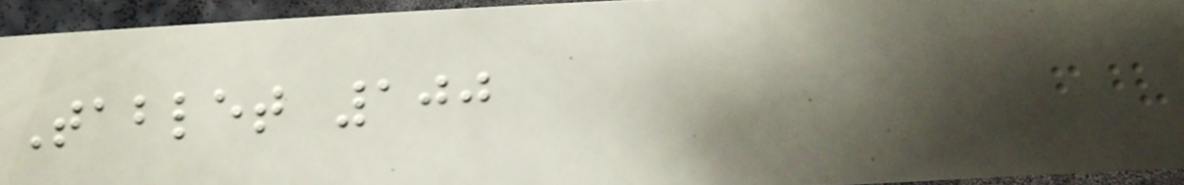Tablet 100
